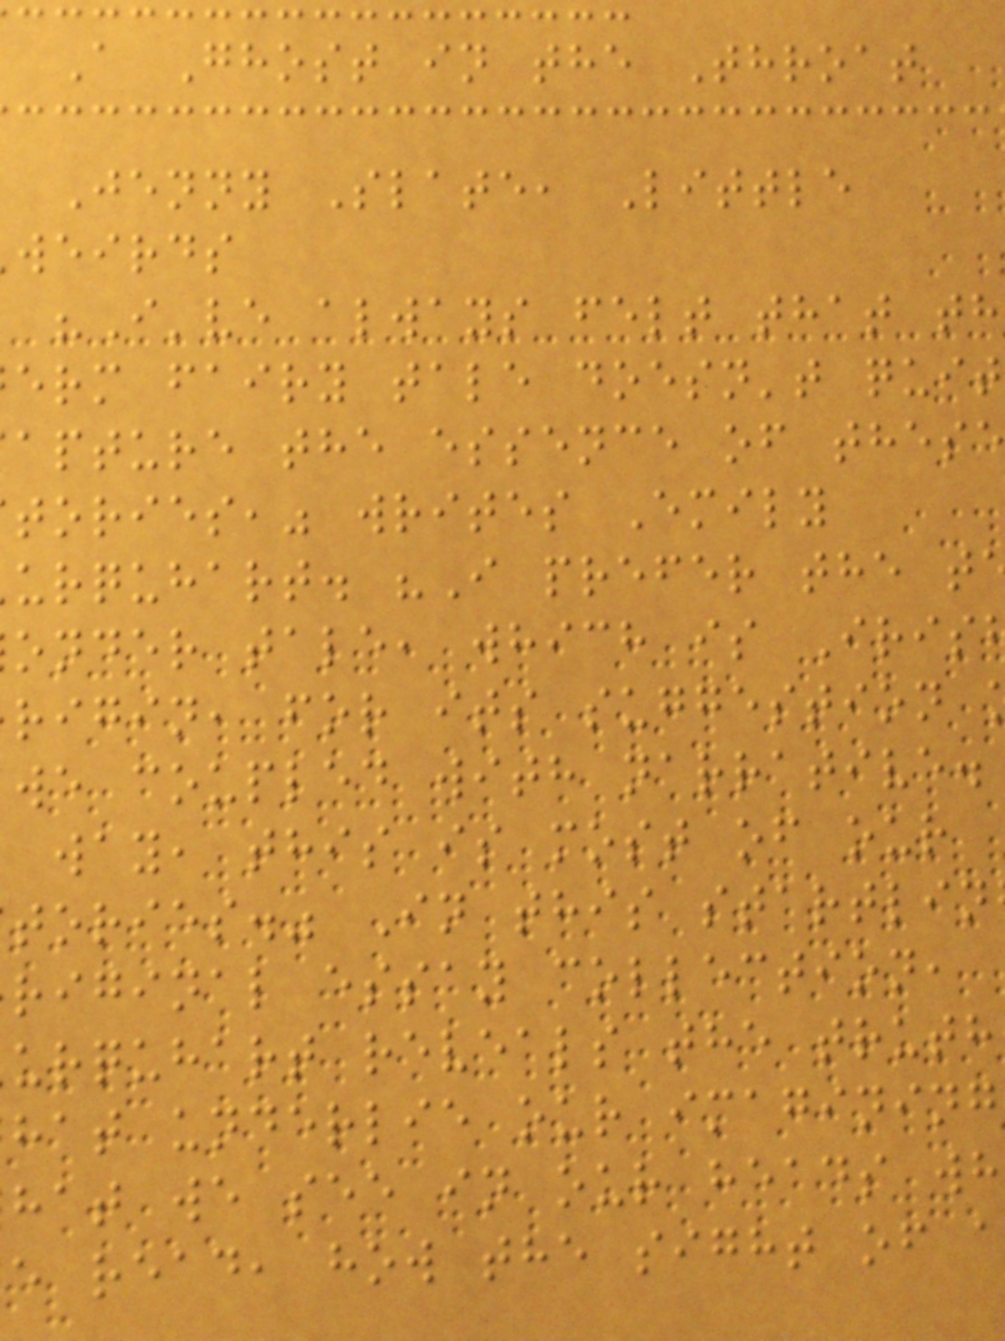A Ghost in the Throat
Jenny Slate, Little
weirds
"I've always felt that th
erm fairy tale doesn't quit
apture the essence of these
tories," writes Emily
urquhart. "I prefer the t
onder tale, which is Iris
rigin, for its suggestion
we coupled with narrative.
way, this is most of our
tories." In this startlin
riginal essay collection,
urquhart reveals the truth
hat underlie our imagining
hat we see in our heads wh
e read, how the sight of a
